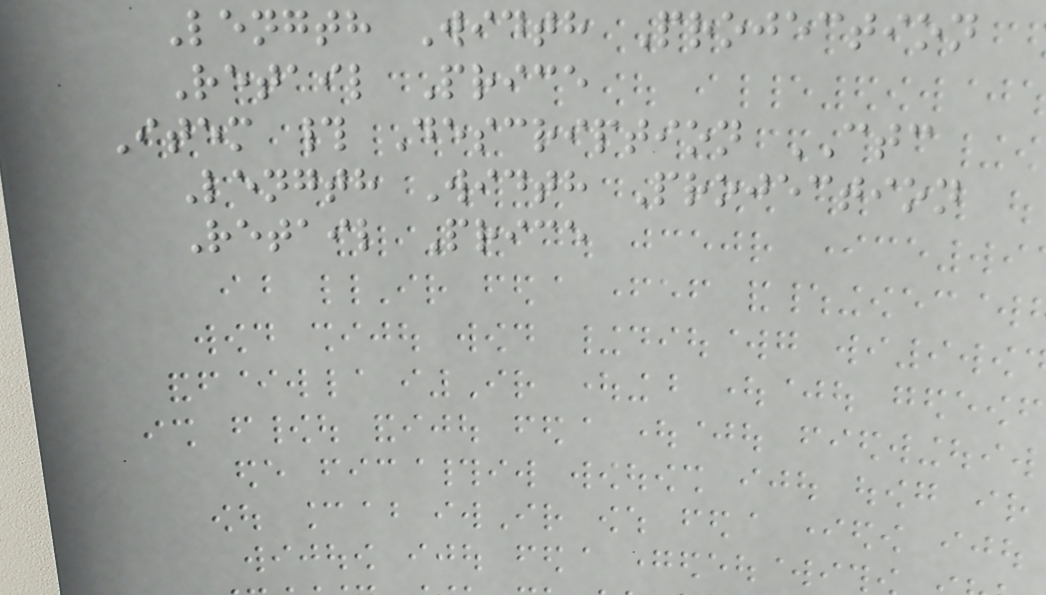Length Width Projection
Retail Price
Item # Description CTC
Length Width Projection
Retail Price
